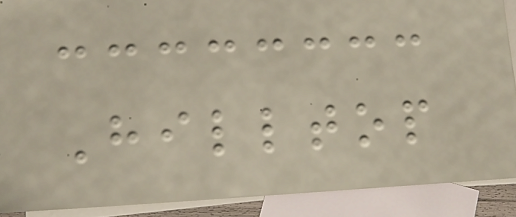Hilltop
